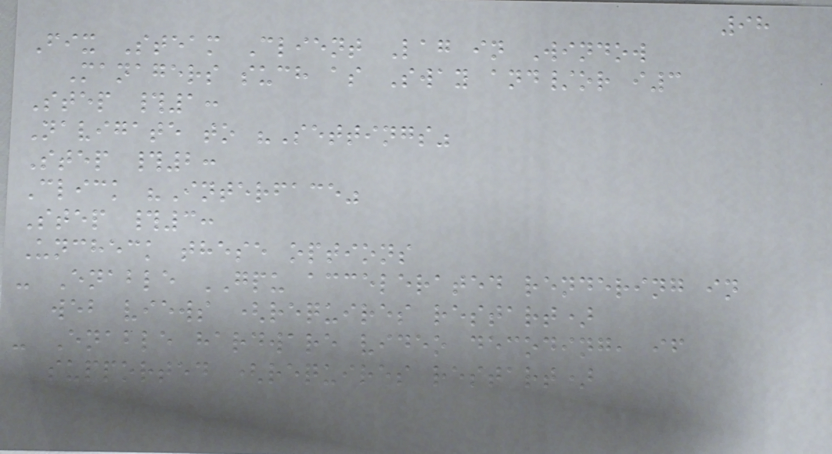98
Fix Steam Client Lag in Window
Managers such as Sway and/or i3
Step #1:
Navigate to "Settings"
Step #2:
Click "Interface"
Step #3:
Uncheck these options
- Enable GPU accelerated rendering in
web views (requires restart)
- Enable hardware video decoding, if
supported (requires restart)
